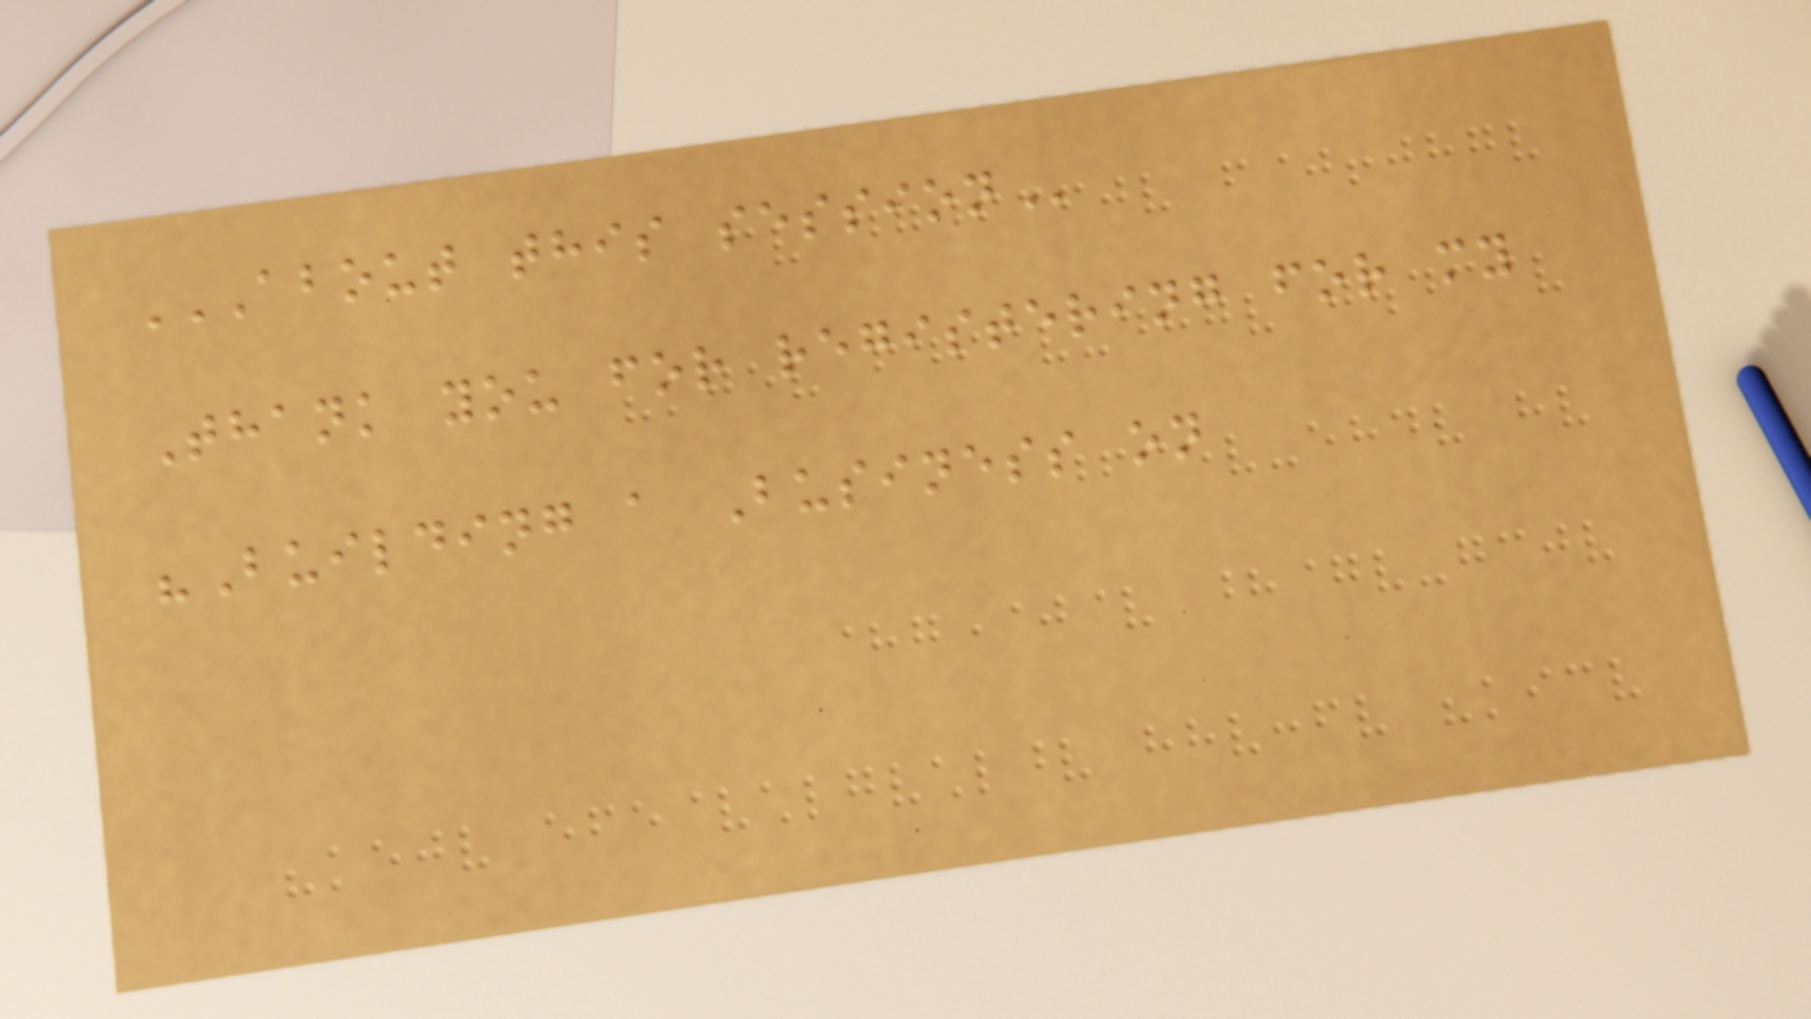ABOUT THIS SESSION
Thank you for registering for my
"Building a Business on
